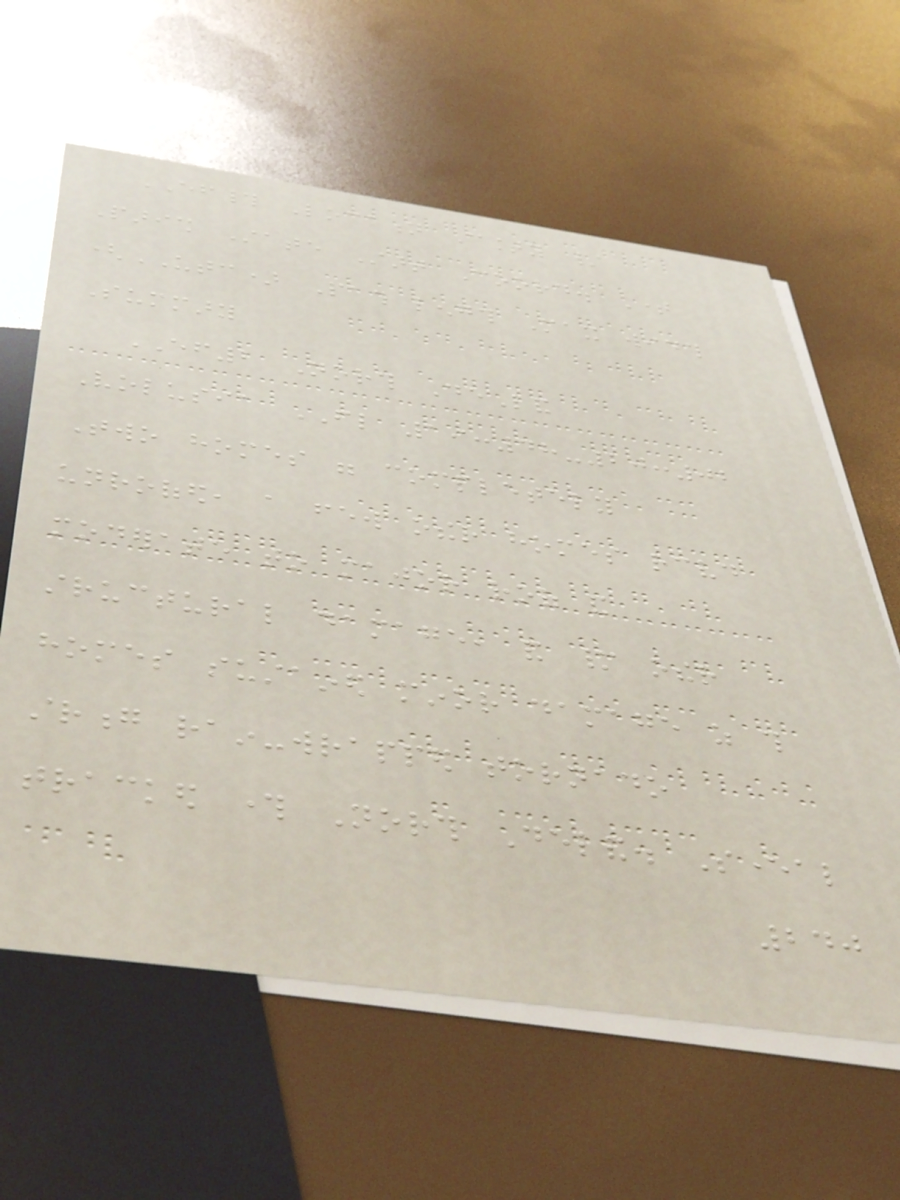EF# Location County /
Parish State Start Coord. Time
(UTC) Path length Max width
Summary
EF2 North DeLand
Volusia FL 19:48-20:02
Two homes were completely
unroofed, a few other homes received
moderate to major roof and
structural damage, and many other
homes sustained minor damage as this
strong rain-wrapped tornado
tracked through North Deland. Several
240
